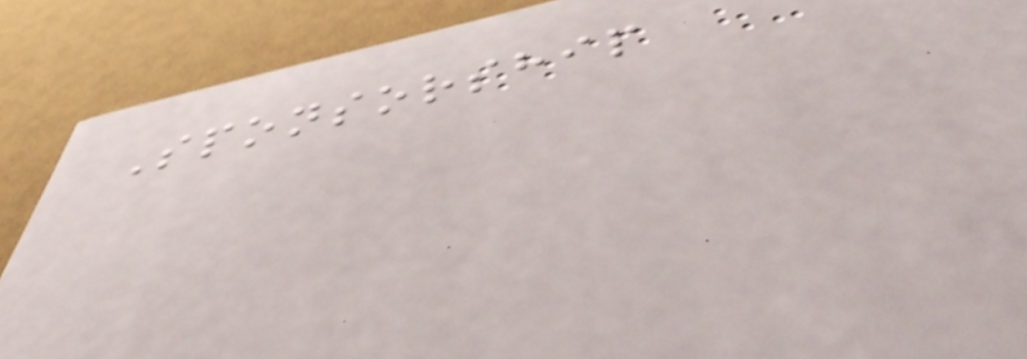Sponsorship
